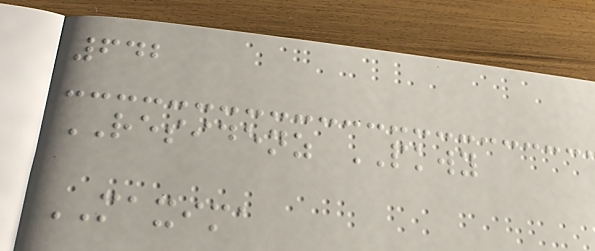642
RESIDENZ PKWY
MAXIMA
